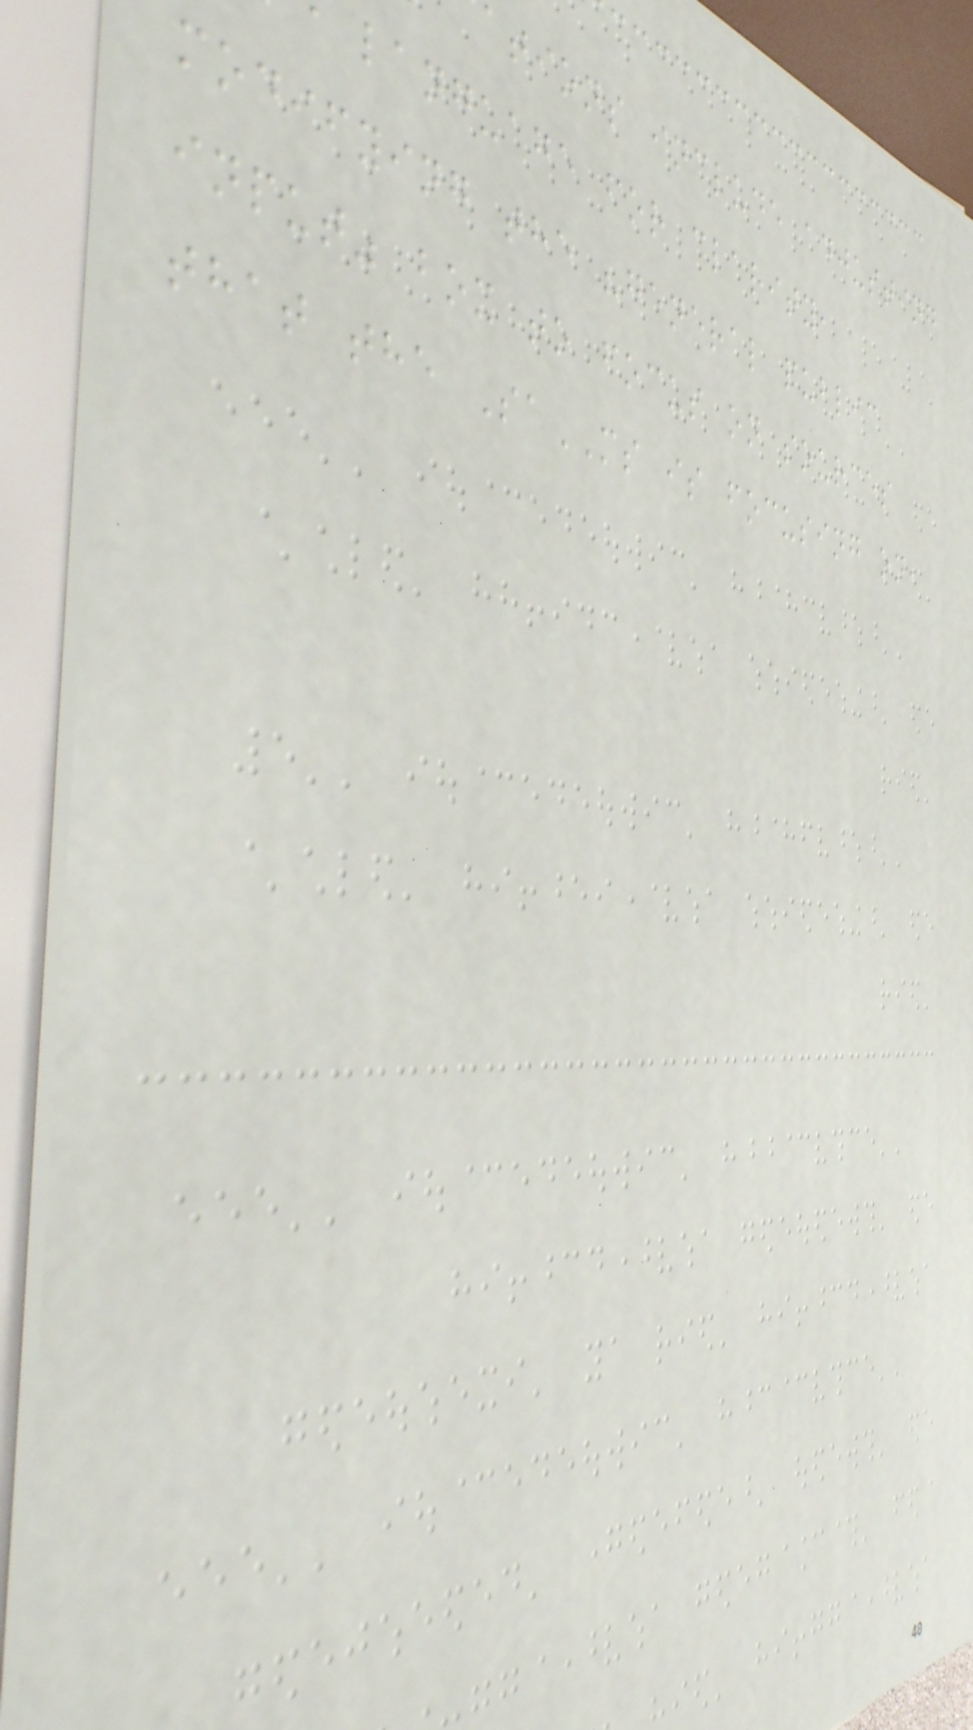ations include adjusting
language for clarity,
modifying the "general public
input" box to focus on sources
that the SaMS is focusing on,
